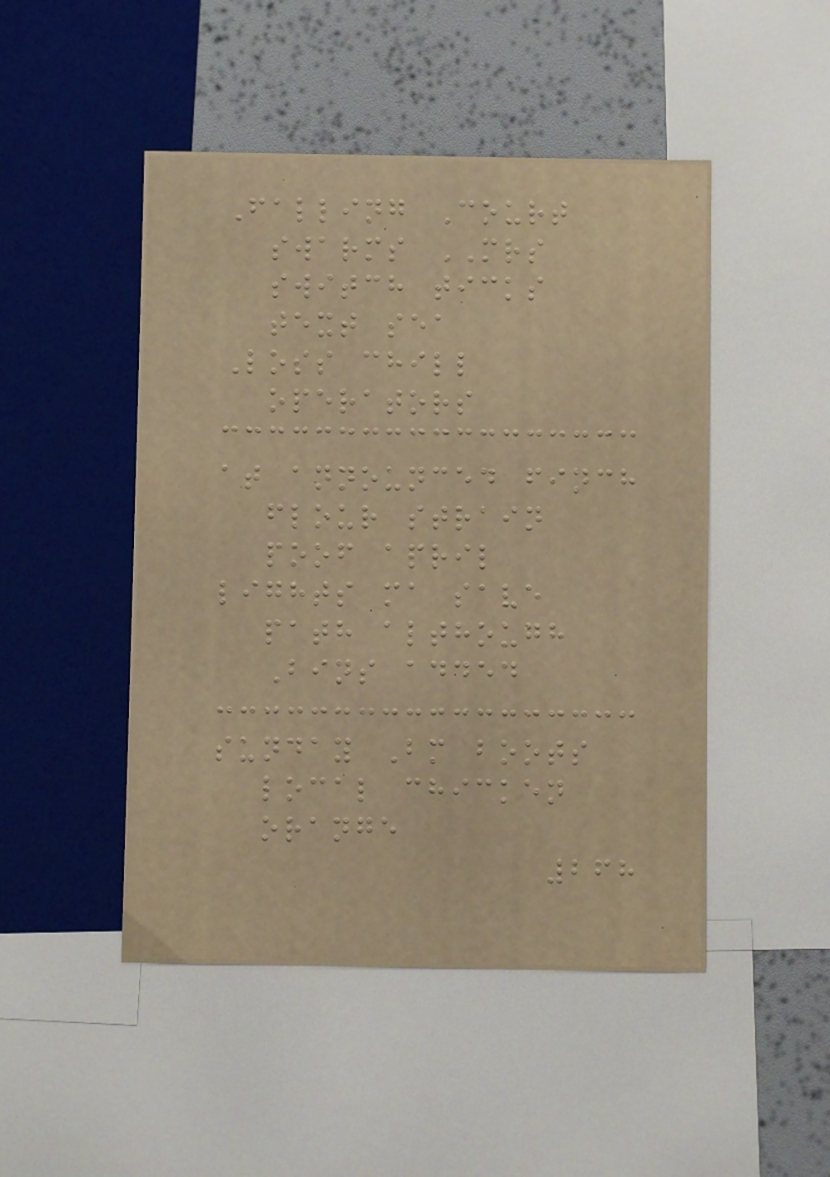Falling Court
swarms MRS
switch ticks
text sea
Loss chill
operators
at announced finch
flour strain
poof april
lights ma save
path although
Bins added
sunday Bm boots
local chicken
orange
268
